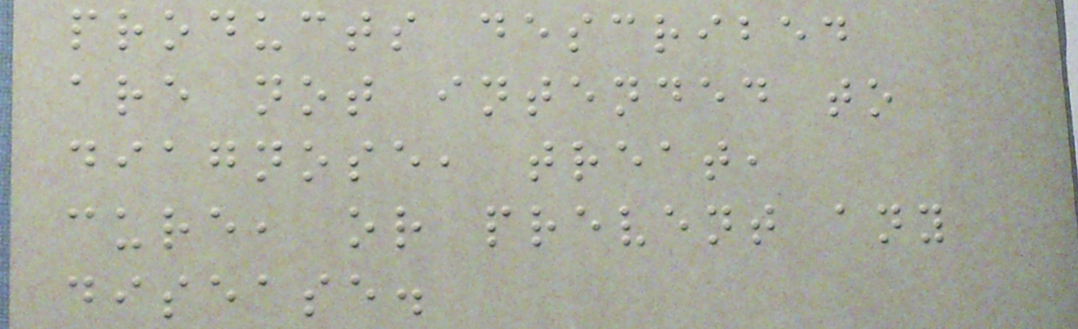products described
are not intended to
diagnose, treat,
cure, or prevent any
disease.
